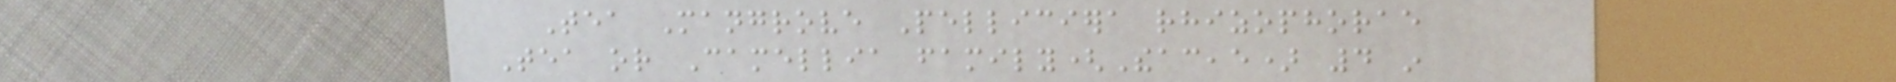Tea Mangrove Pelliciera rhizophorae
Tea or Camellia family(Theaceae) 4 in
